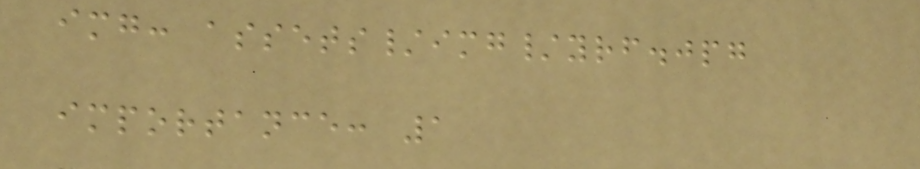img: assets/img/yrf.jpg
importance: 1
